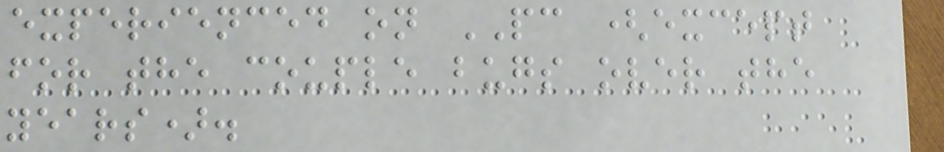experienced on PC (except
for the couple bugs over the
years).
